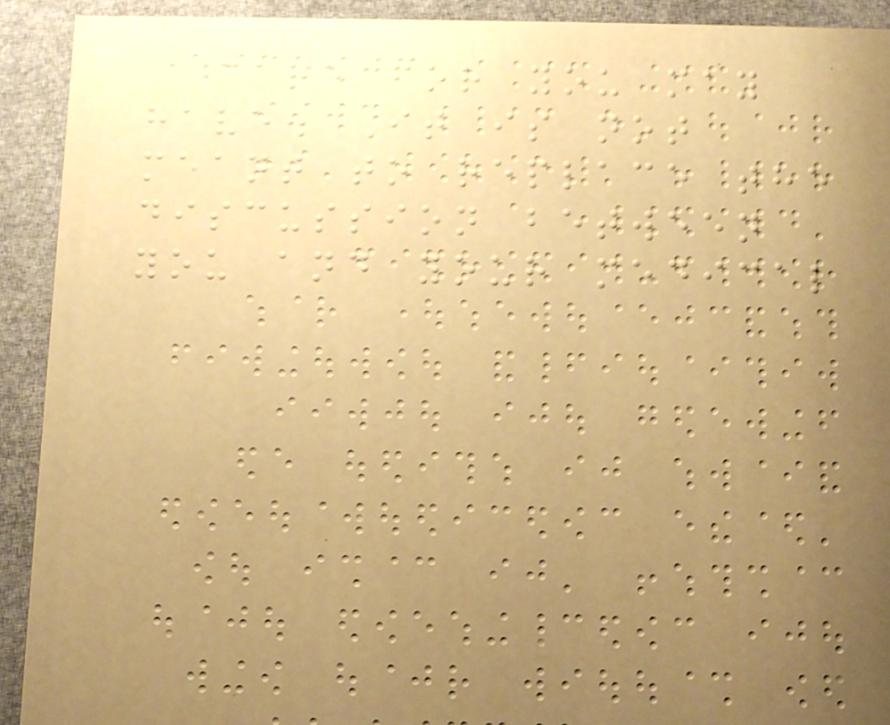care for you may
have. It is not
meant to replace the
discussion between
you and your medical
